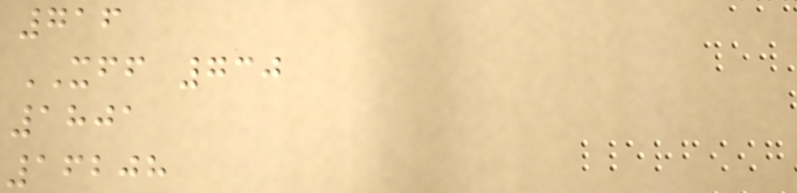716
XFF 730
1801
16208
